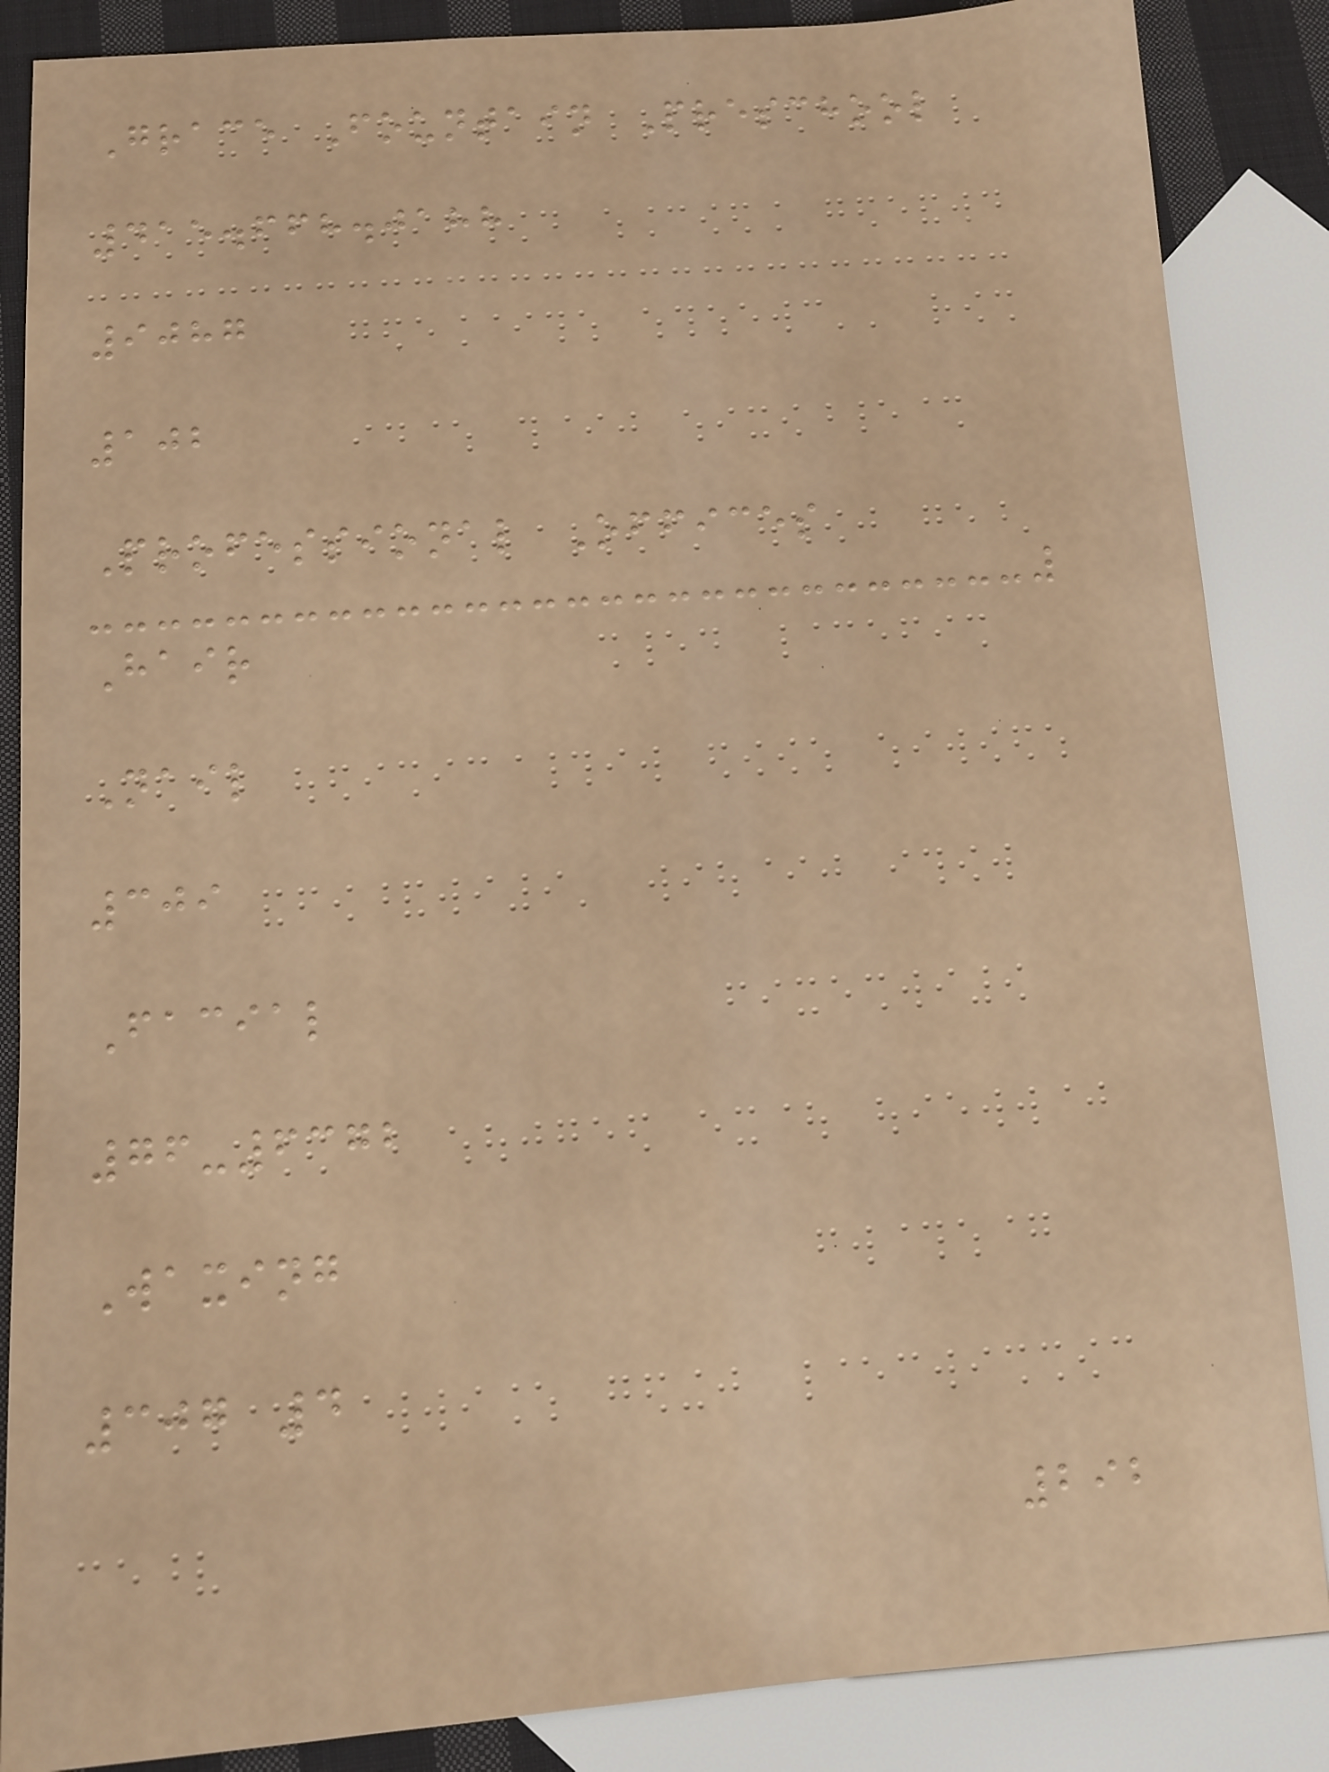Grace Fountain Preschool
415.668.0188
9087
102
Professional Offices
Hair
Nail
309
Facial
76-6372
Waxing
307 4
292
